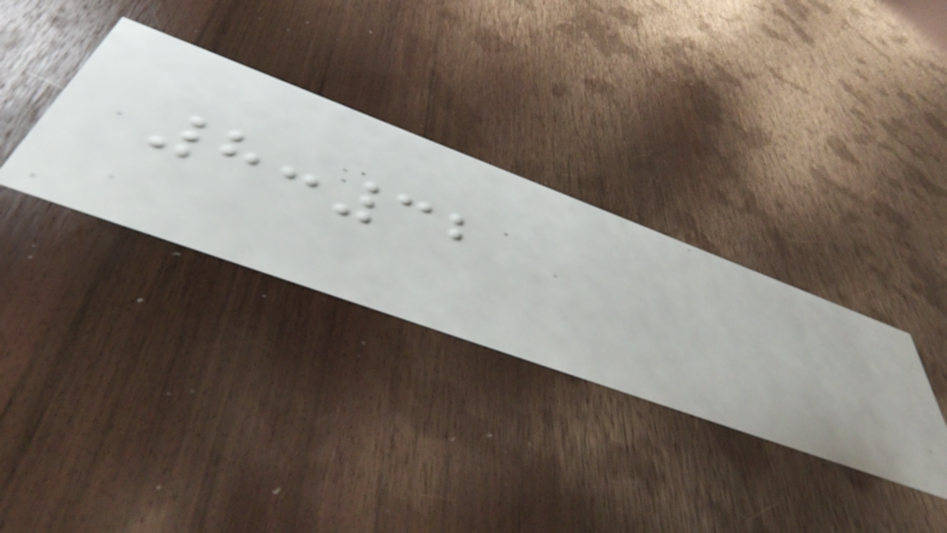8:32
